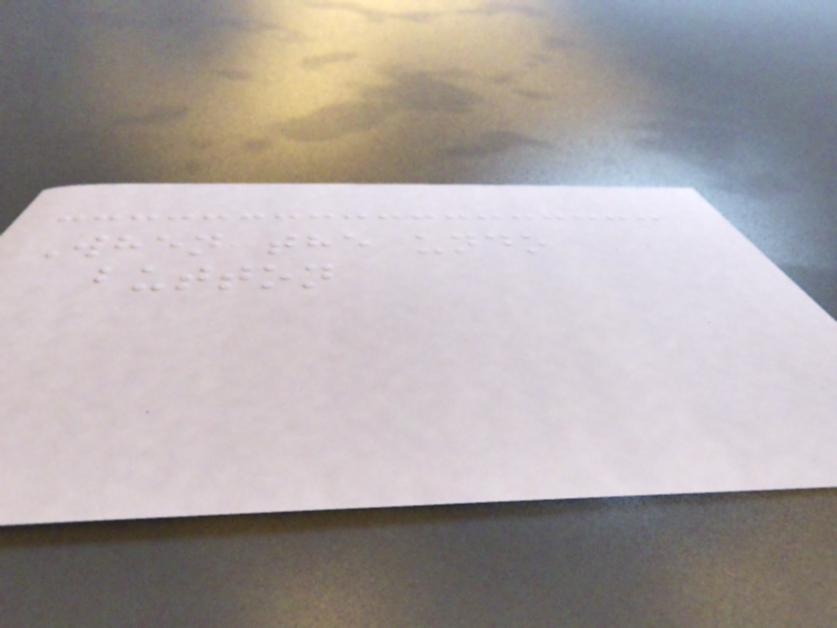When the undo
button
